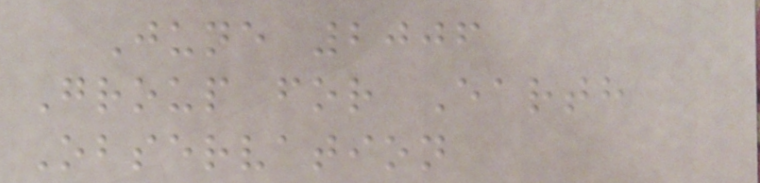June 2006
Group for Earth
Observation
